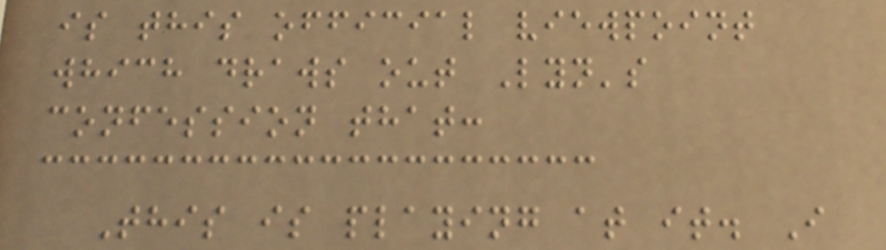is this official viewpoint
which draws out Lyn's
confession that:
This is playing at it. I
